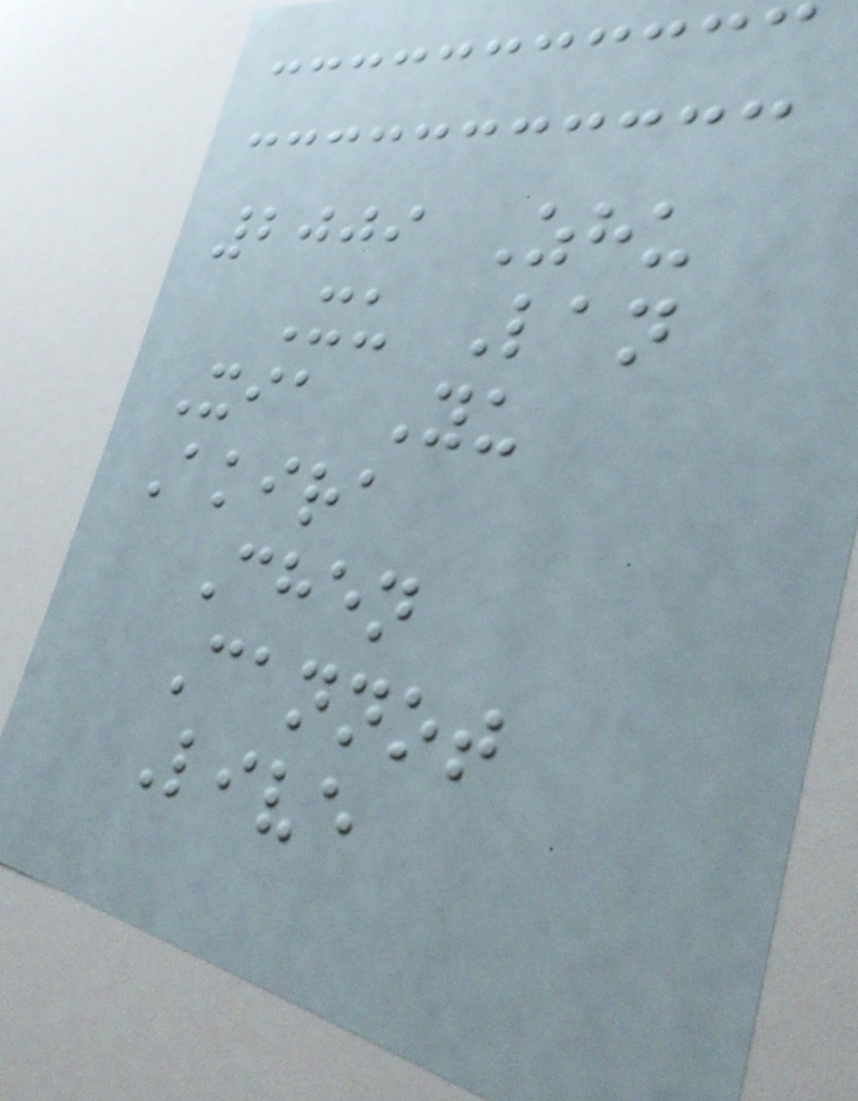2009 Zhu
Xu Lan
Xia Yu
Akira
Chen
Cannot
Live
